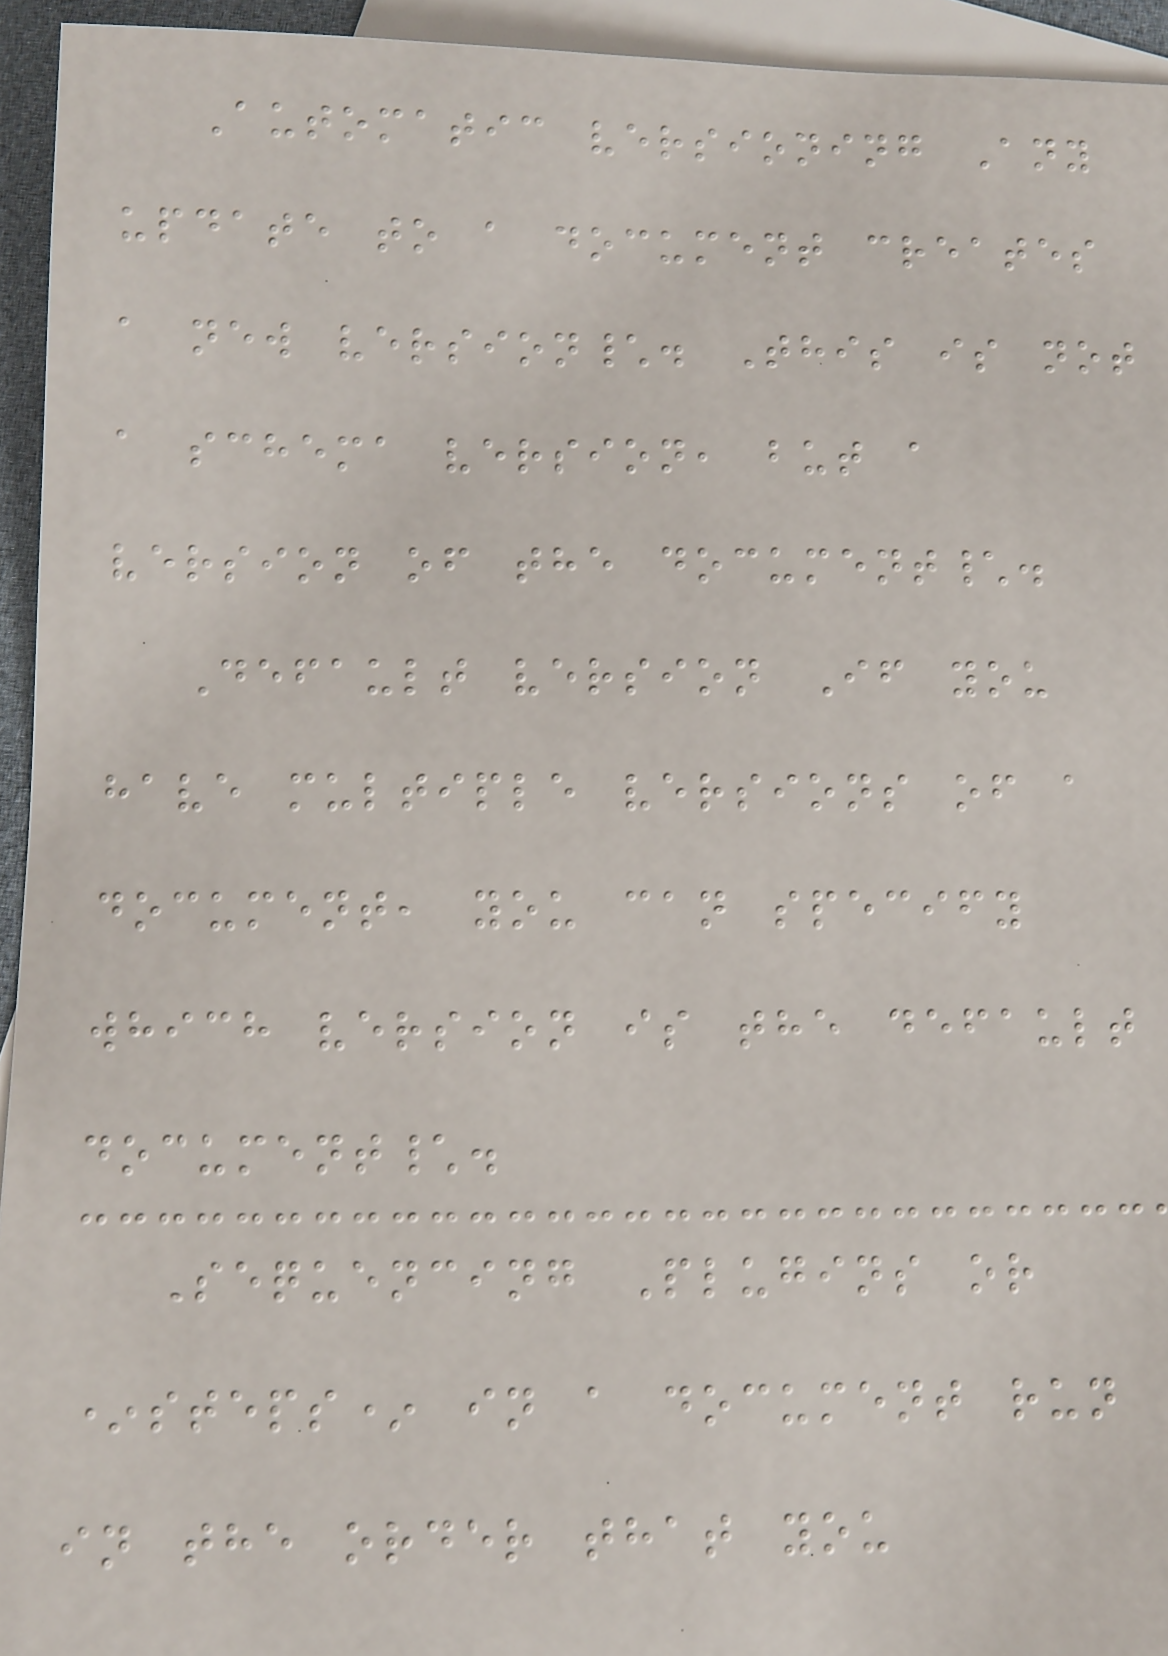Automatic versioning Any
update to a document creates
a new version\. This is not
a schema version, but a
version of the document\.
Default version If you
have multiple versions of a
document, you can specify
which version is the default
document\.
Sequencing Plugins or
*steps* in a document run
in the order that you
